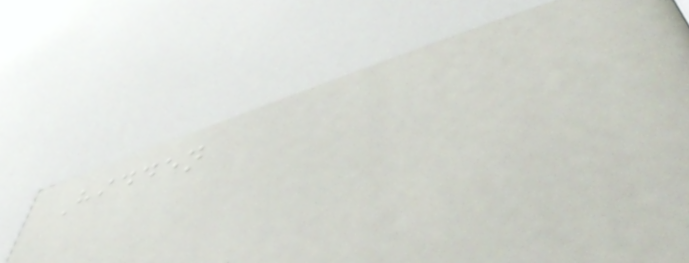Hidden
